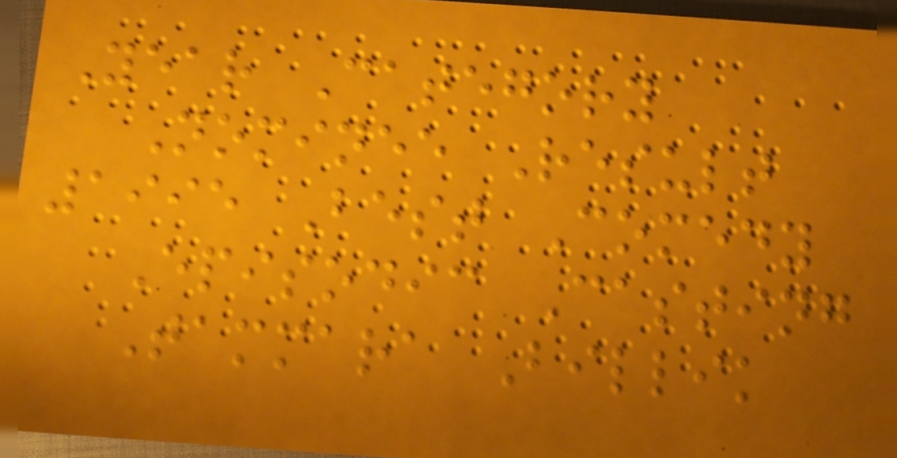Year Category
Nominee Result
1995 Best Comedy
Episodic Casting
Tammara Billik
